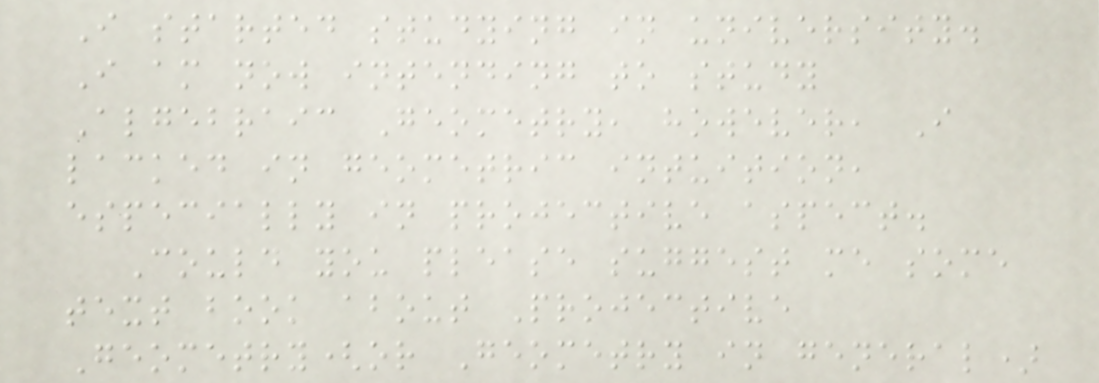I started studying in university.
I am now intending to study
Algebraic Geometry, however, I
lacked in geometric intuition,
especially in projective aspect.
Could you please suggest me some
text book about Projective
Geometry(or Geometry in general)
